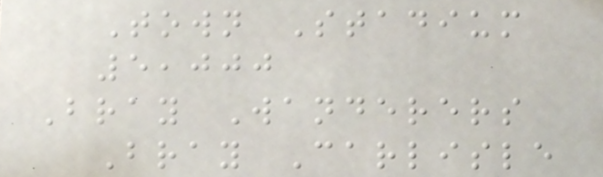Town Stadium
5,000
Bray Wanderers
Bray Carlisle
